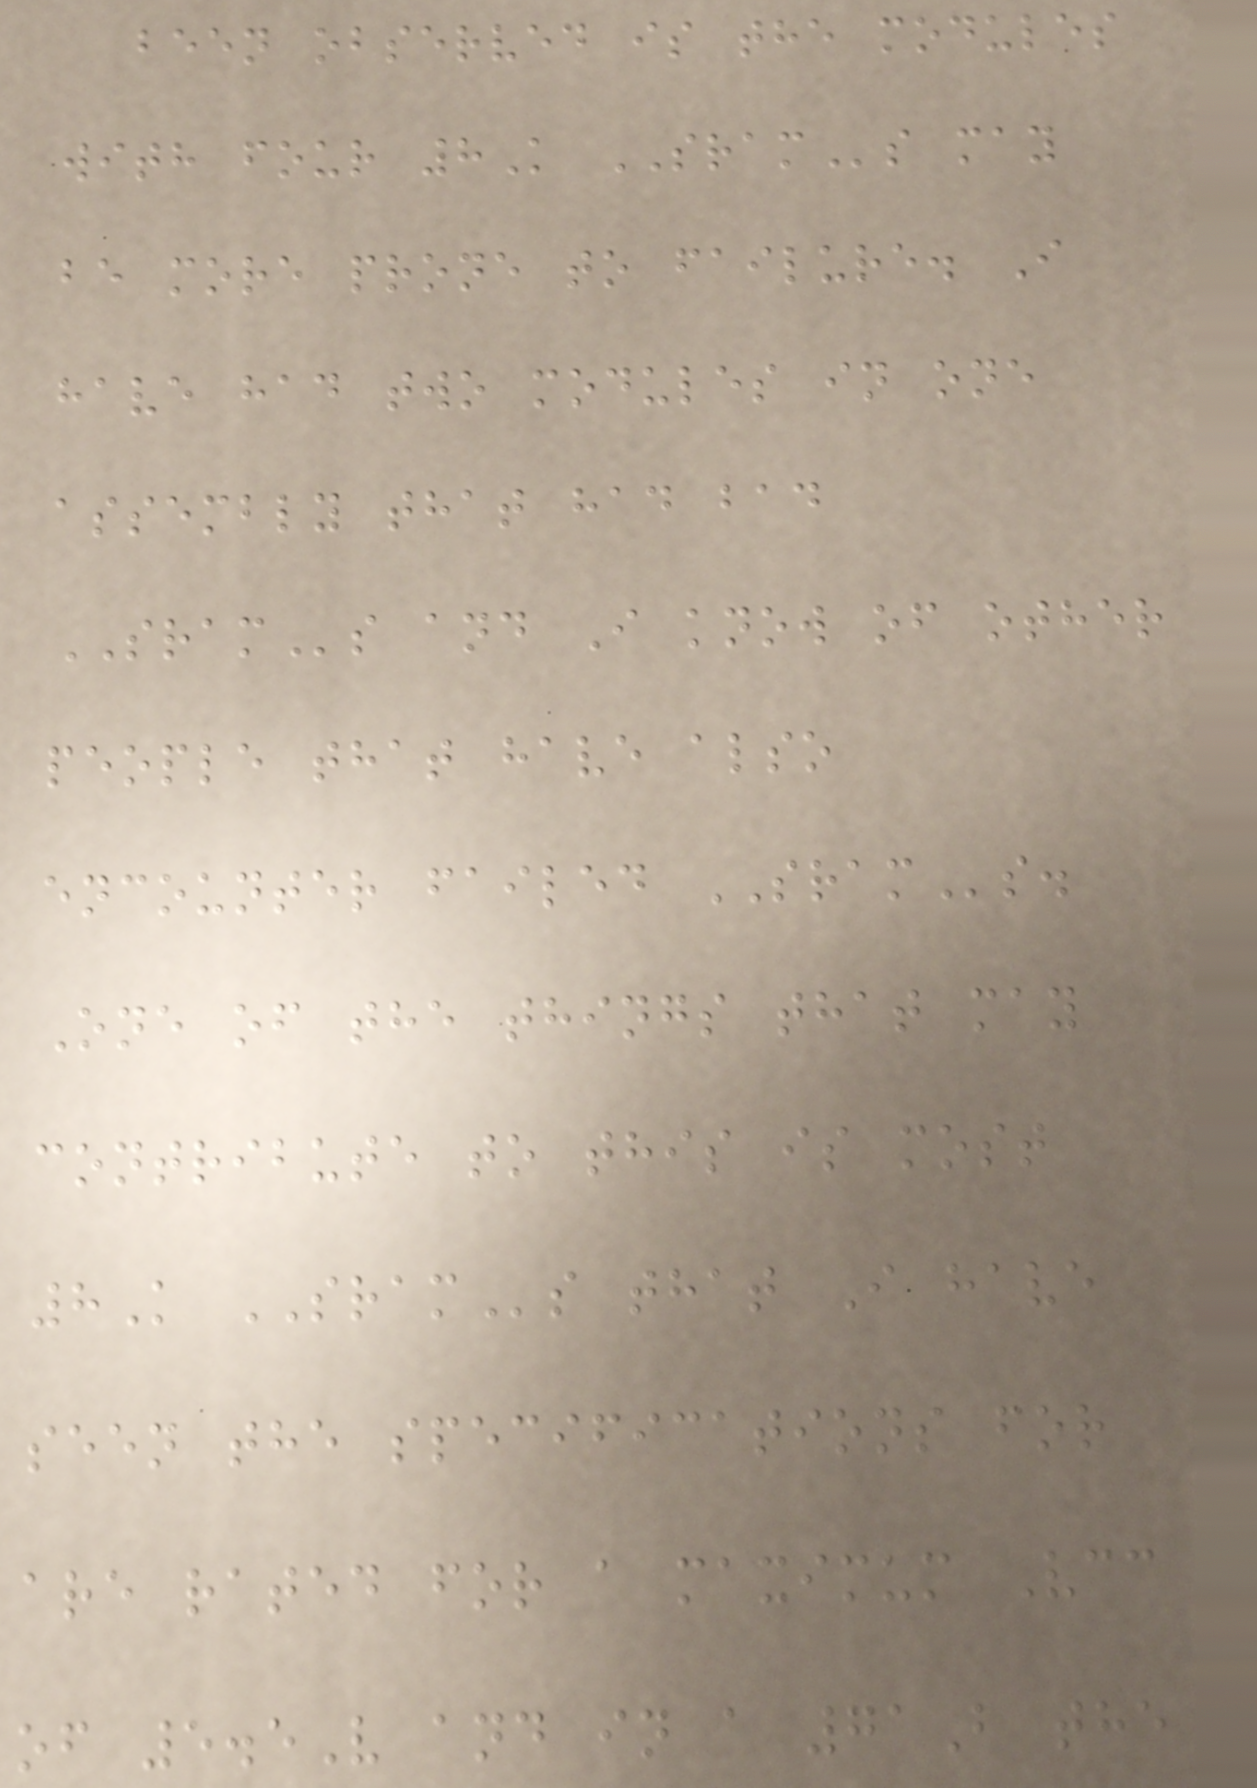been observed is the modules
with four 8K SRAMs may
be more prone to failure. I
have had two modules in one
assembly that had bad
SRAMs and I know of other
people that have also
encounter failed SRAMs.
One of the things that may
contribute to this is most
8K SRAMs that I have
seen the specifications for
are rated for a maximum Vcc
of 5.5V and in a 71B the
